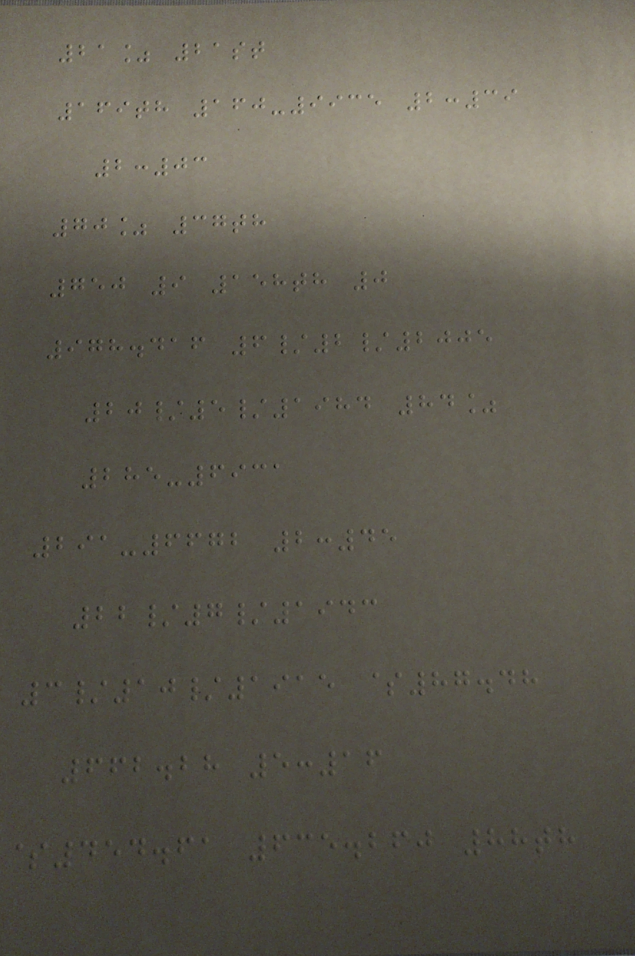21% 21st
169th 160-9935 2:39
2:03
70% 37th
750 9 158th 0
978.416 6/2/2005
20/5/1984 84%
285-6931
291-6672 2:45
22/7/1943
3/10/1915 $87.48
662.28 5:16
$454.61 635.260 88th
